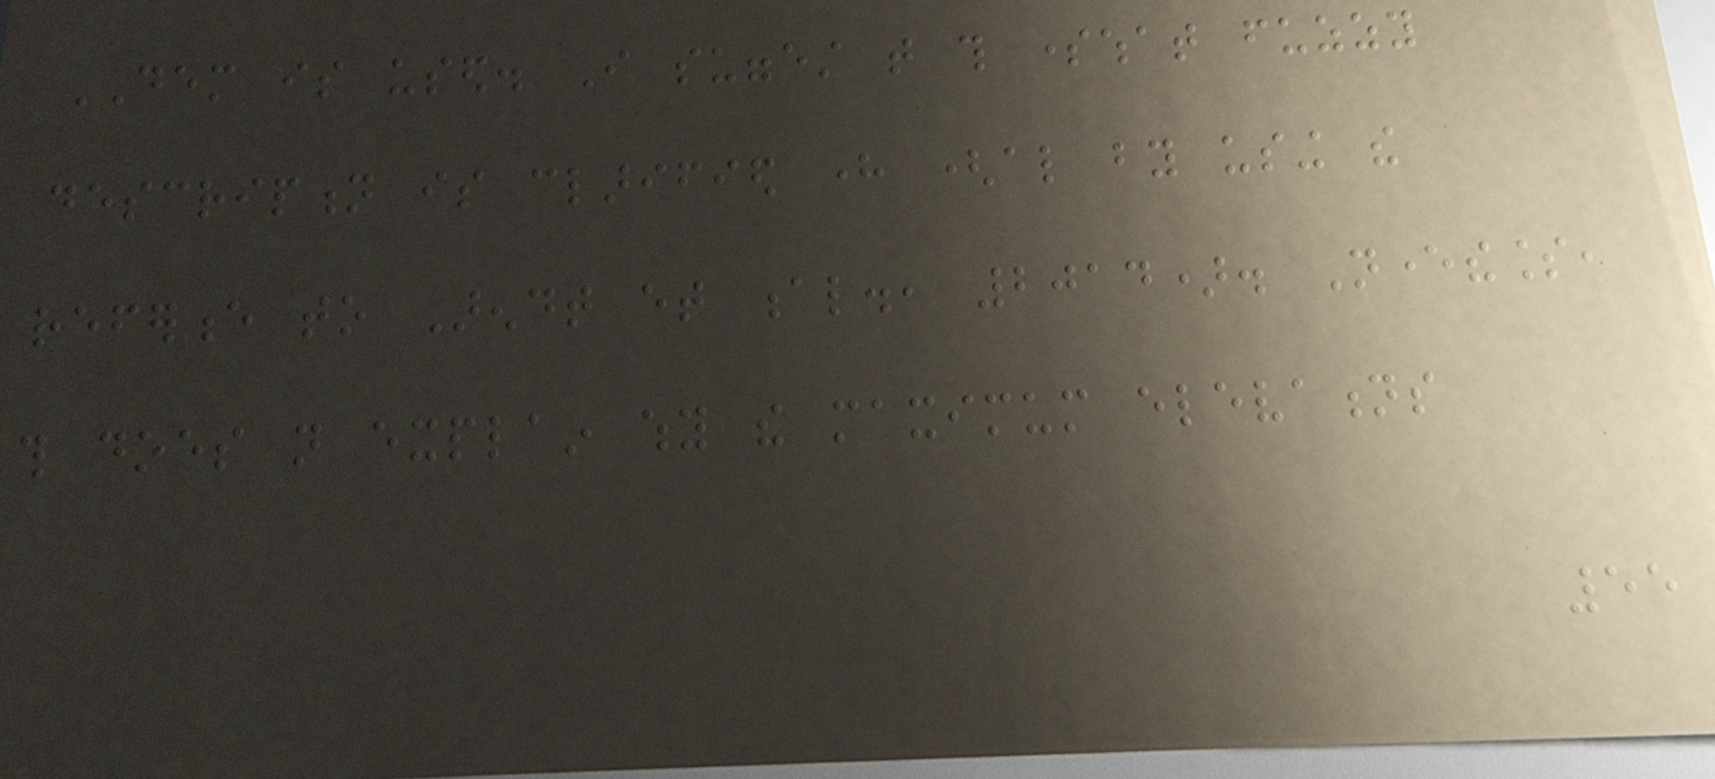DEM is used. I suggest that this somewhat fuzzy
description is clarified here (also by using the
reference to Arendt et al., 2014). Nevertheless,
this does not explain why the maximum elevations
55
